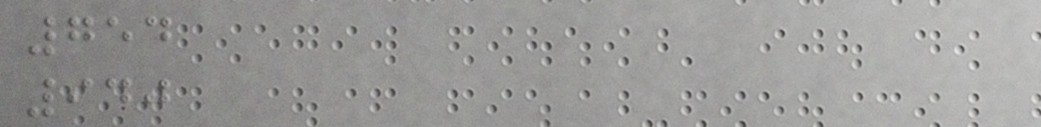754
940
